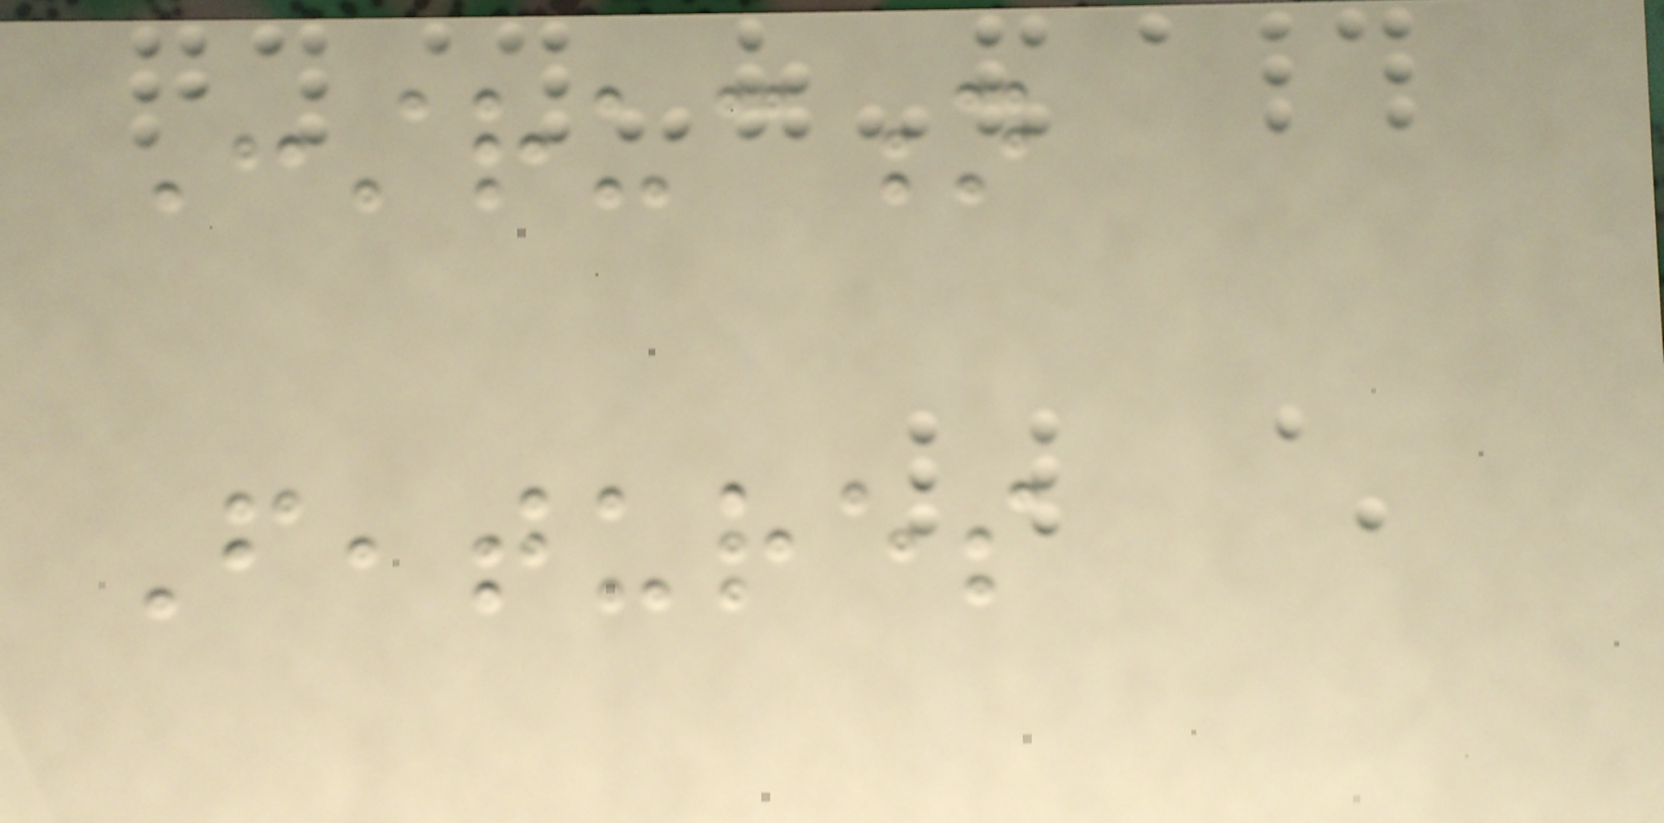Construction
Features
